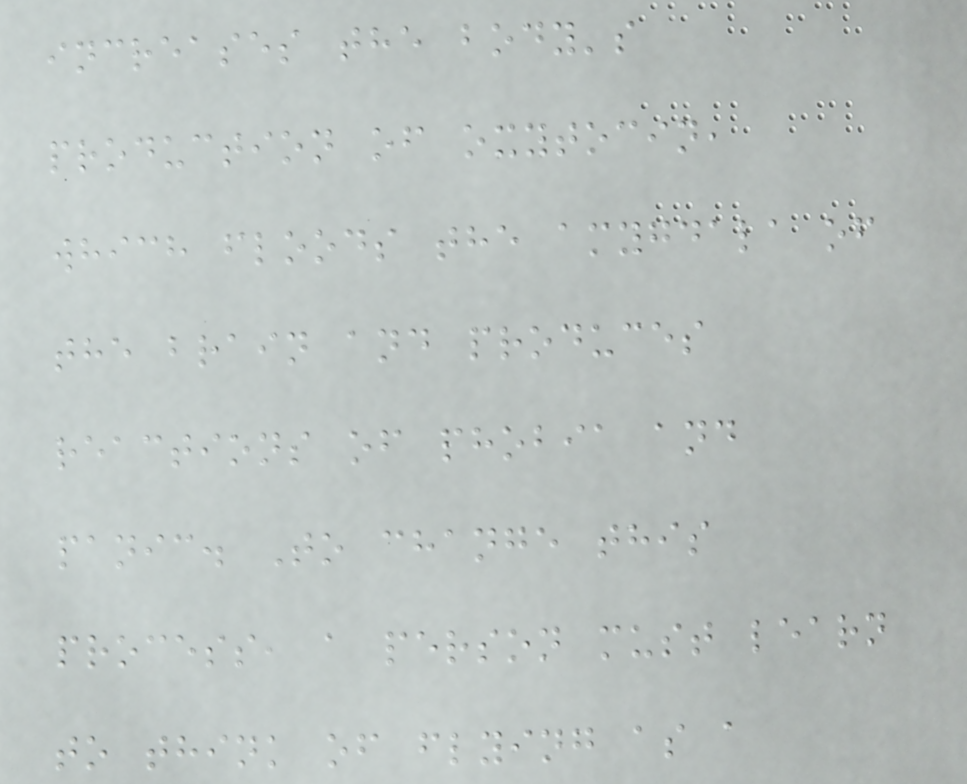increases the body's
production of oxytocin,
which floods the amygdala of
the brain and produces
reactions of phobia and
panic. To change this
process, a person must learn
to think of flying as a
